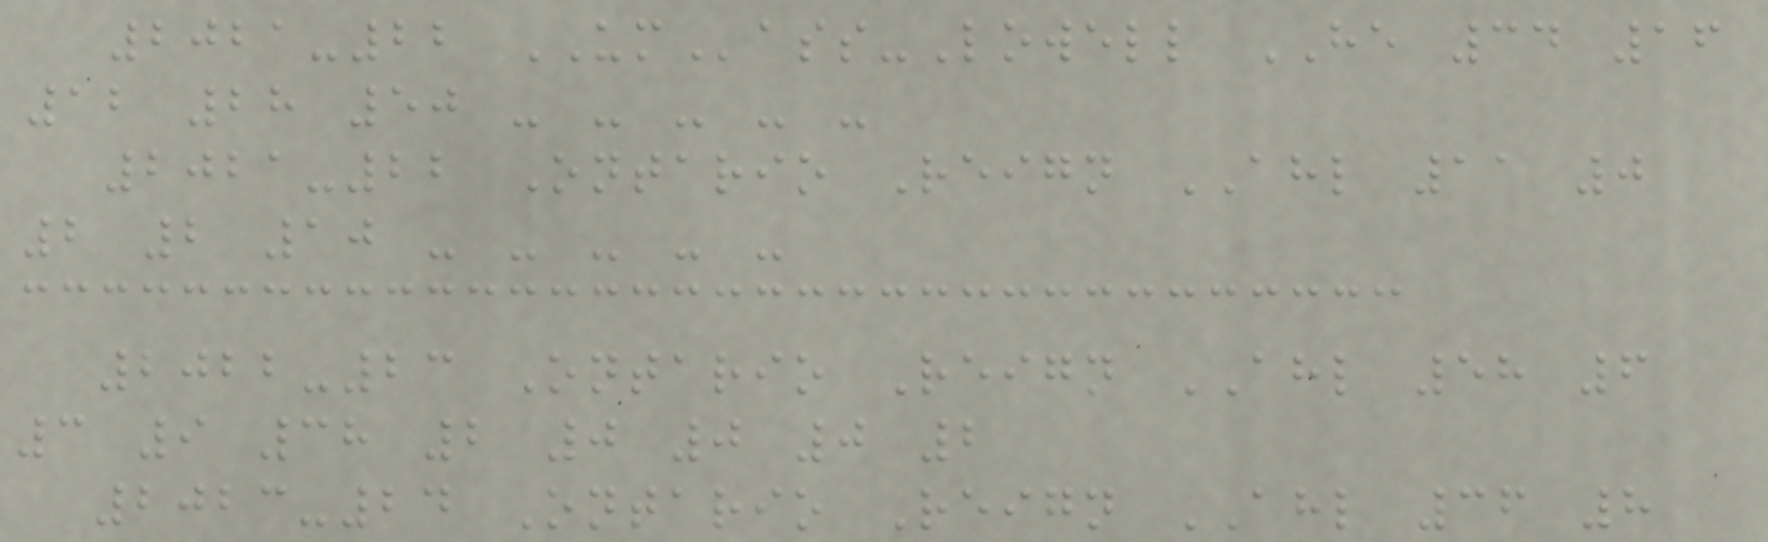2021-22 UMass-Lowell HE 34 16
12 28 50 - - - - -
2021-22 Ontario Reign AHL 11 0
2 2 10 - - - - -
2022-23 Ontario Reign AHL 58 6
3 9 38 2 0 0 0 2
2023-24 Ontario Reign AHL 36 8
